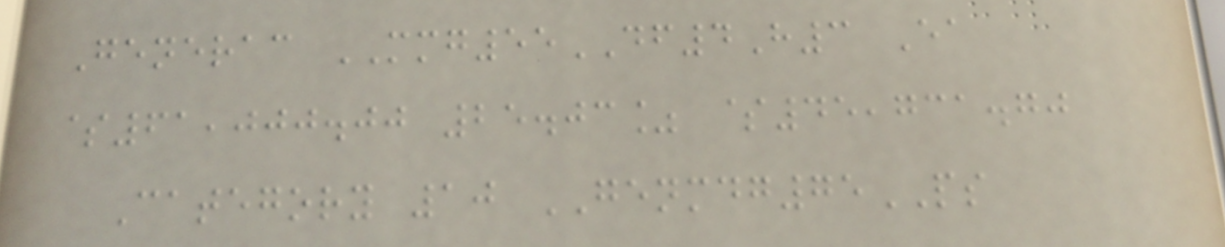Generac MMG55DF4H3 Ea
$61,000.00 25.03% $45,731.70
Category 10 GENMDG75PS
